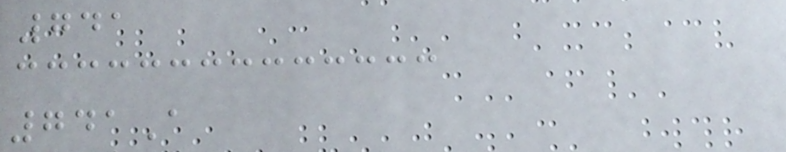741
741A
